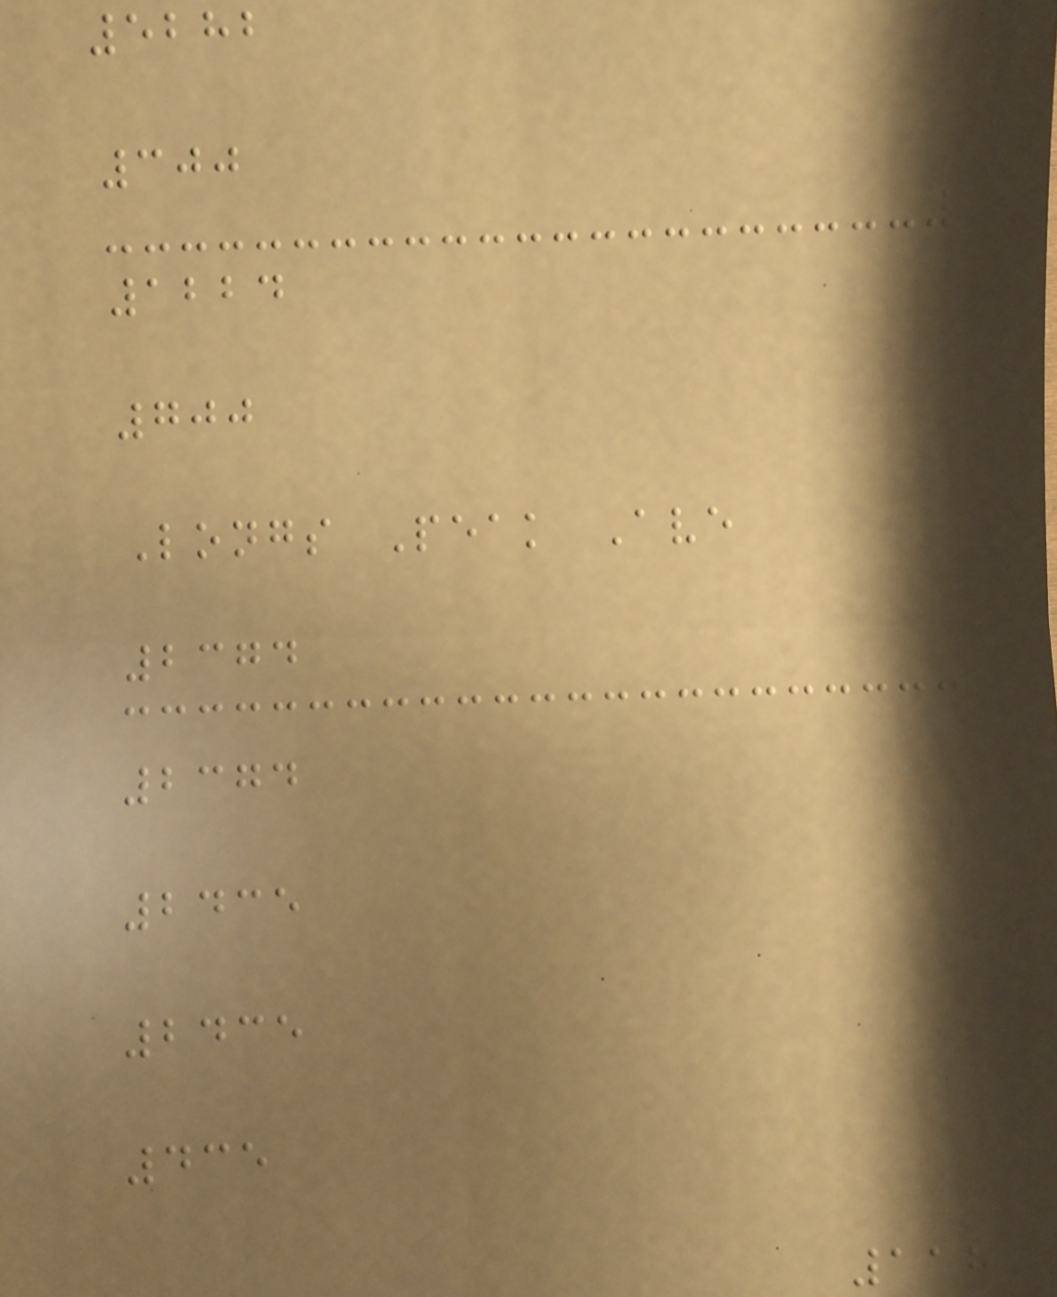5282
300
1224
700
Longs Peak Ave
2374
2374
2435
2435
435
118
